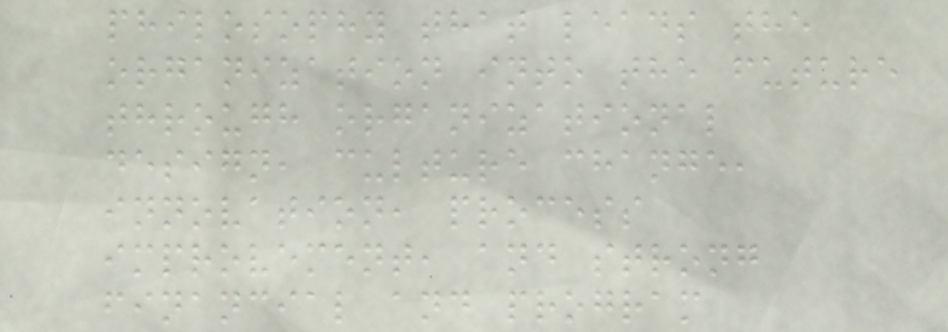philosophy that leads the
organization into the future
through organizational
design, culture change,
innovation, process
improvement, and strong
financial and program
